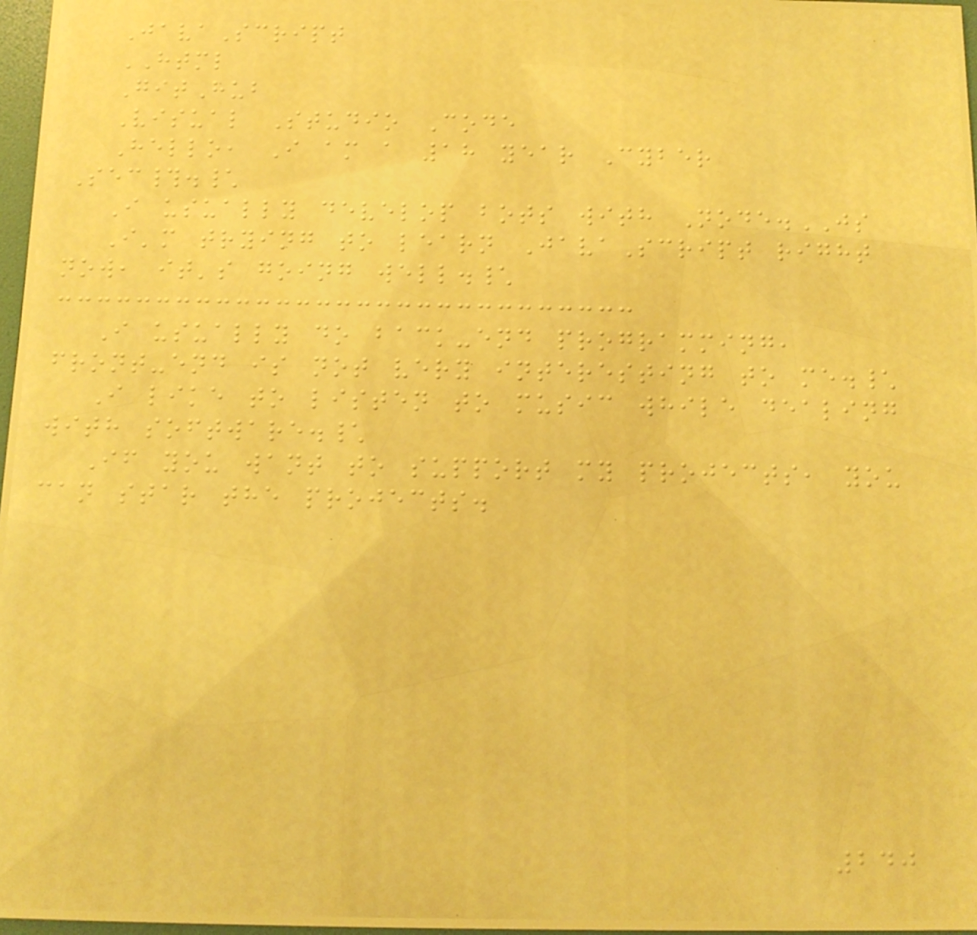JavaScript
HTML
GitHub
Visual Studio Code
Hello, I am a 18 year Cyber
Sec#.\
I usually develop bots with Node.JS
I'm trying to learn JavaScript right
now, it's going well.\
I usually do back-end programming,
front-end is not very interesting to me.\
I like to listen to music while dealing
with software.\
If you want to support my projects, you
can star the projects.
240
